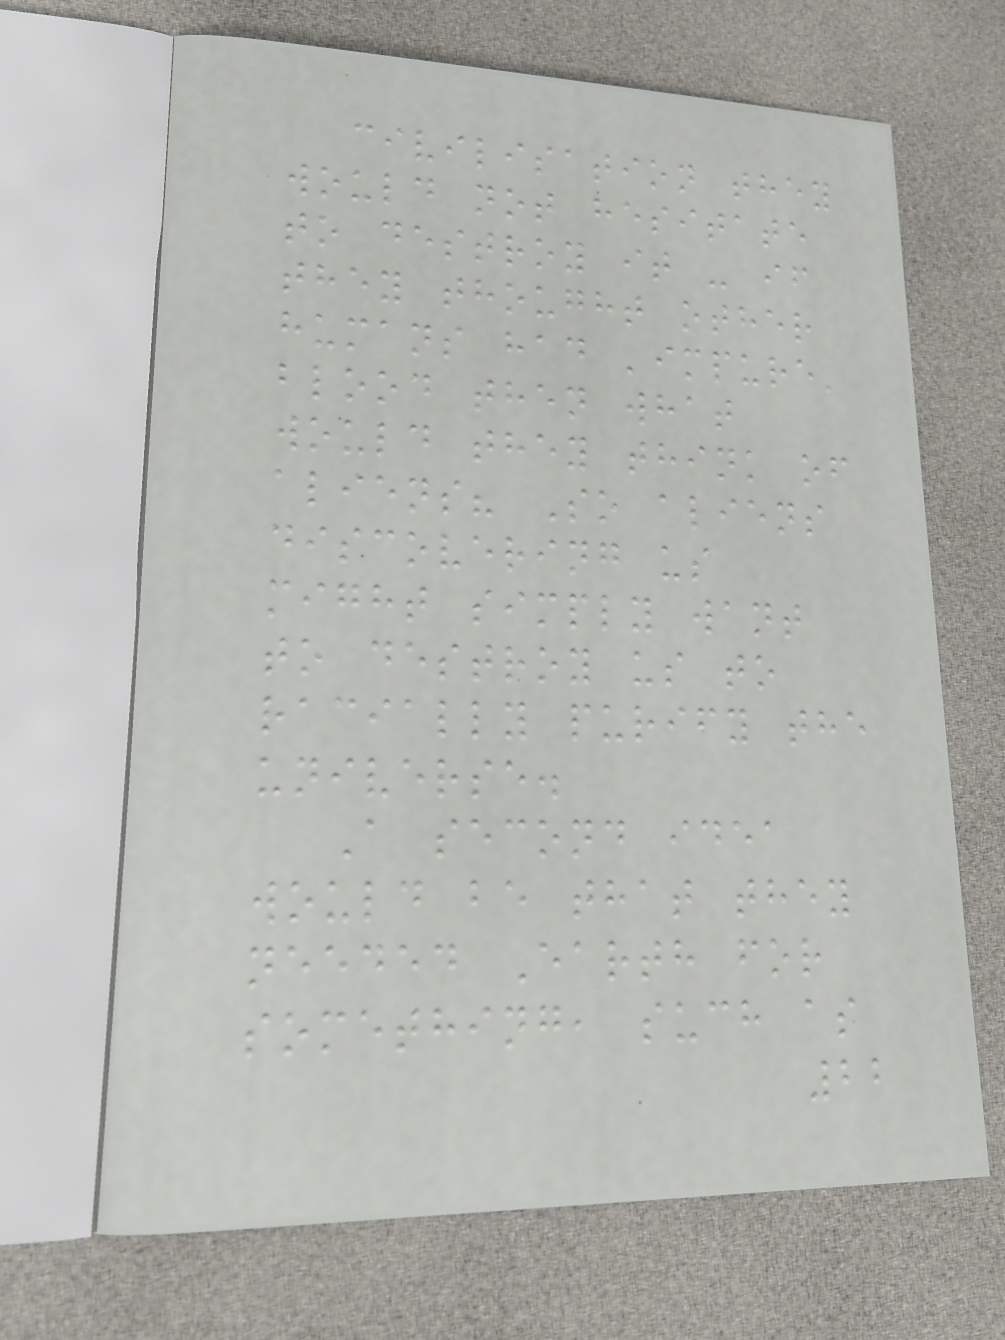civilisation they
would not hesitate
to destroy it - if
they thought other
humans had 'impure'
blood then what
would they think of
aliens? So aliens
discovering us
might simply want
to destroy us to
racially purify the
universe.
A second idea
would be that they
needed Earth for
something, such as
22
